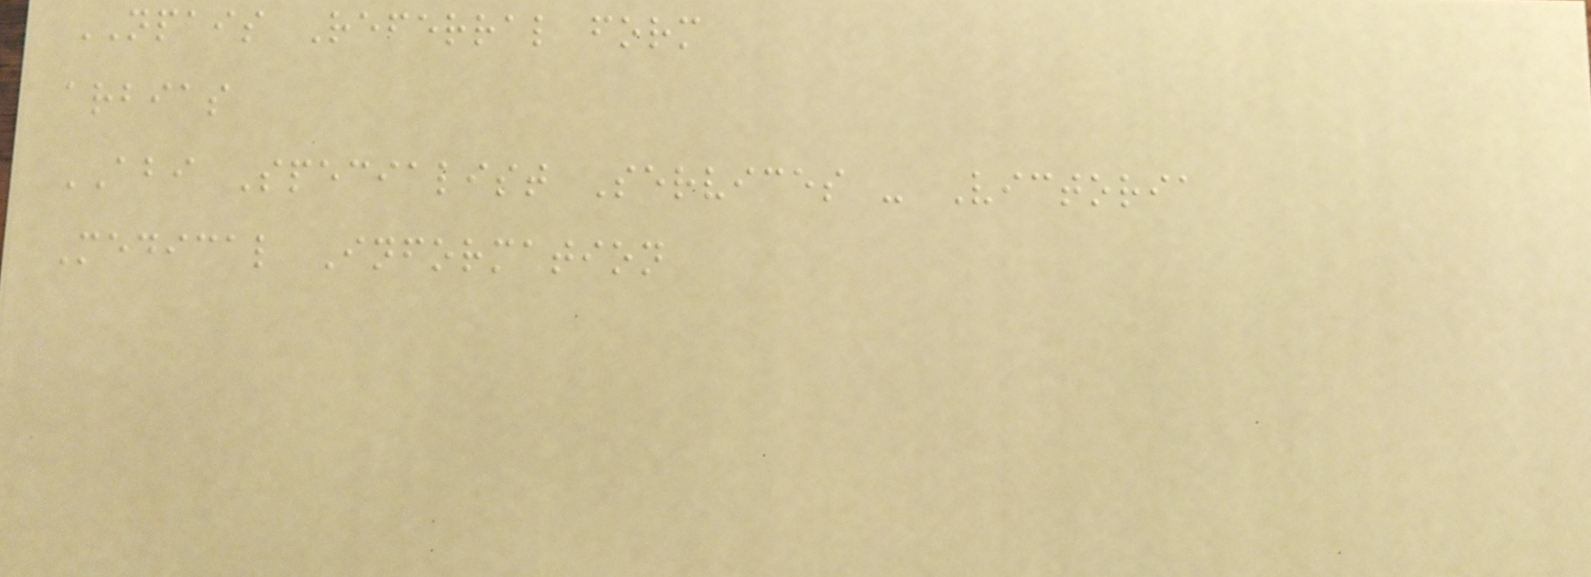NPAIS Referral form
arbias
ABI Specialist Services - Victoria
Medical Information
